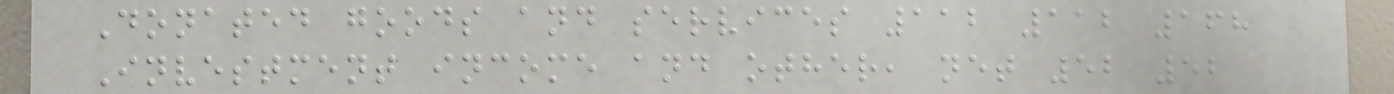Donated goods and services 112 112 168
Investment income and other, net 52 52
